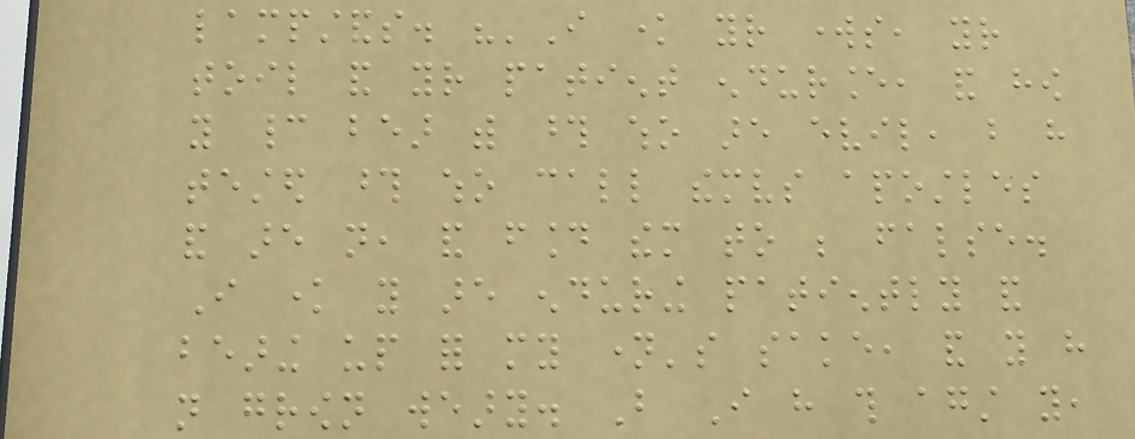lampstands. "'I know your works, your
toil and your patient endurance, and how
you cannot bear with those who are evil, but have
tested those who call themselves apostles
and are not, and found them to be false.
I know you are enduring patiently and
bearing up for my name's sake, and you have
not grown weary. But I have this against you,
